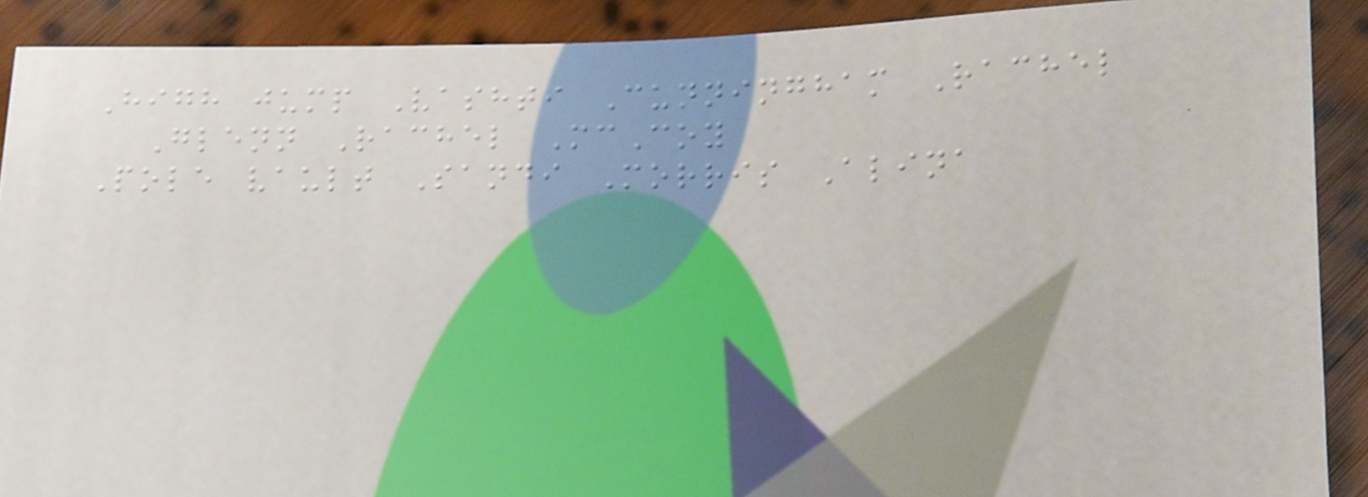High jump Vashti Cunningham Rachel
Glenn Rachel McCoy
Pole vault Sandi Morris Alina
